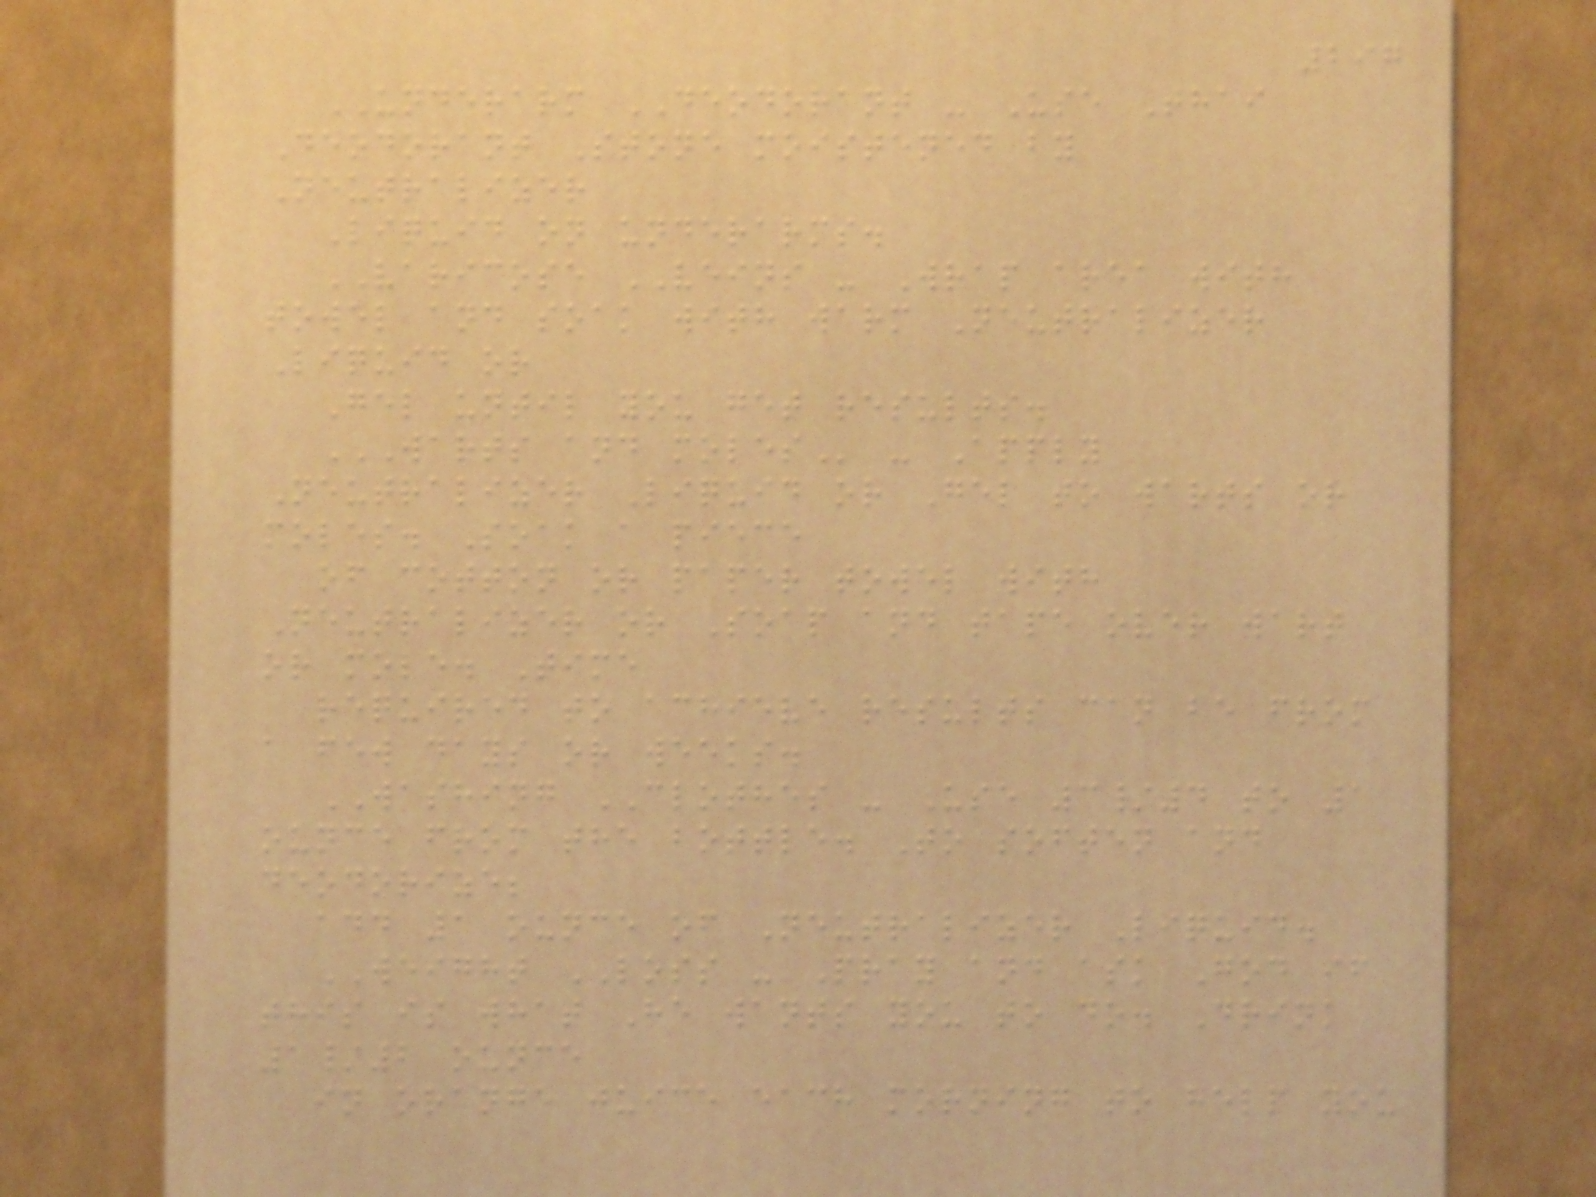297
UNDERARM DEODORANT - Use Thai
Deodorant Stone moistened by
Neutralizer
Liquid on underarms.
VARICOSE VEINS - Wrap area with
towel and soak with warm Neutralizer
Liquid or
Gel until you get results.
WARTS AND MOLES - Apply
Neutralizer Liquid or Gel to warts or
moles. Soak a piece
of cotton or paper towel with
Neutralizer or Soap and tape over wart
or mole. Time
required to achieve results can be from
a few days or weeks.
WASHING CLOTHES - Use 3/4 to 1
ounce from the bottle. To soften and
deodorize;
add 1 ounce of Neutralizer Liquid.
WEIGHT LOSS - Pray and ask God if
this is what He wants you to do. Drink
1/2 ounce
in orange juice each morning to help you
